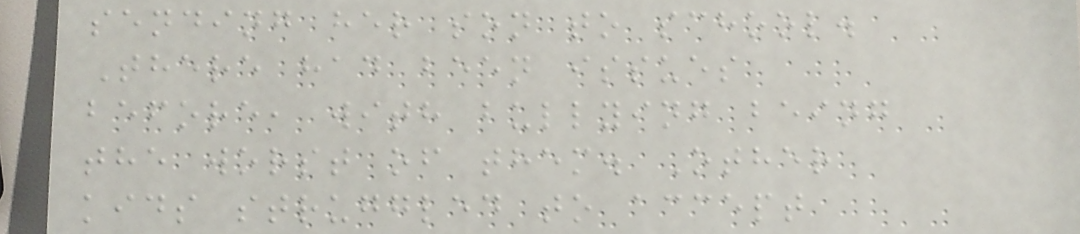sending her son to school.
There had been issues
before, with bullying being
the worst of them. Other
kids struggled to accept
